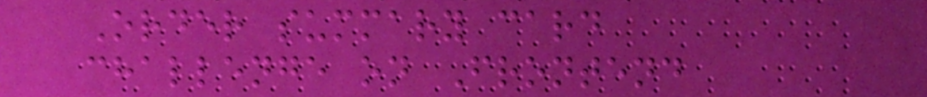Order summary card
challenge on Frontend
